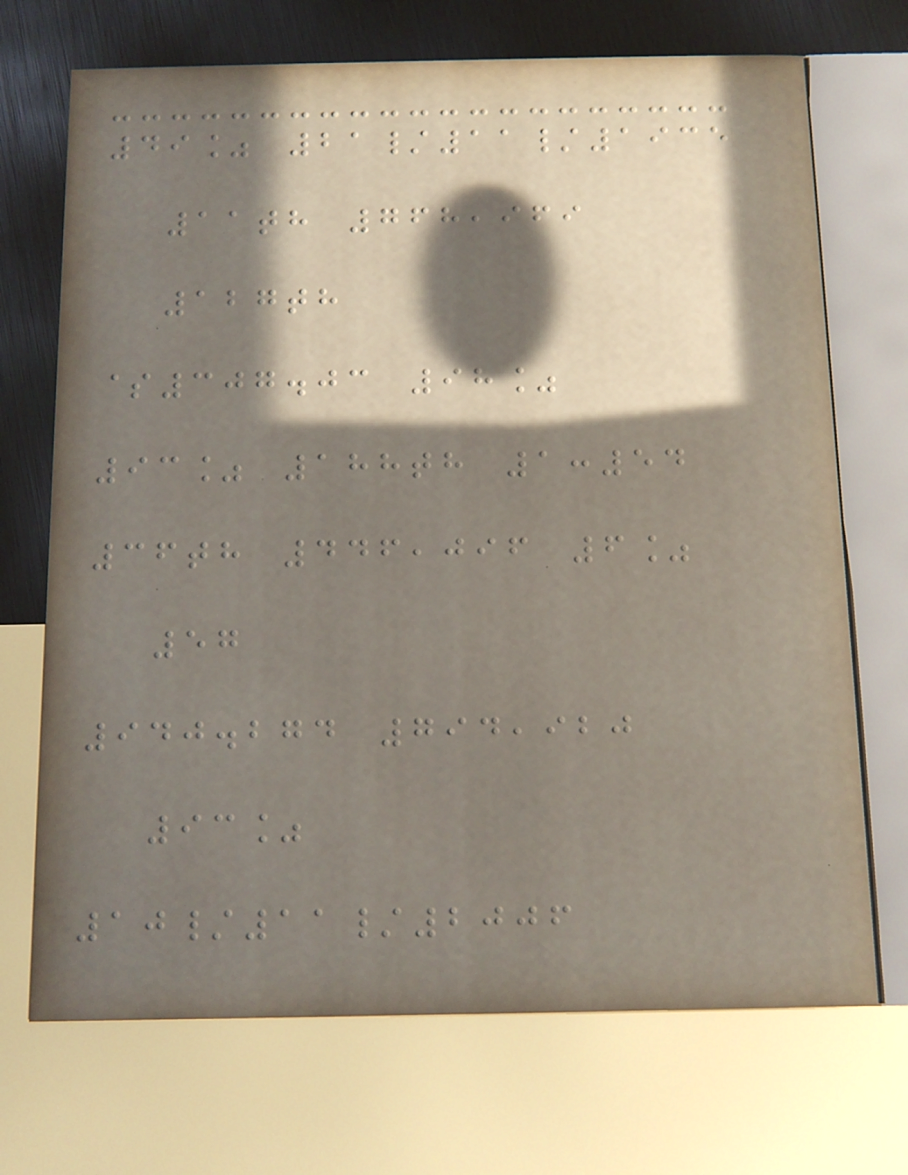49% 21/11/1935
11th 768,969
127th
$307.03 98%
93% 188th 1:54
36th 446,096 6%
57
940.274 794,920
93%
10/11/2006
